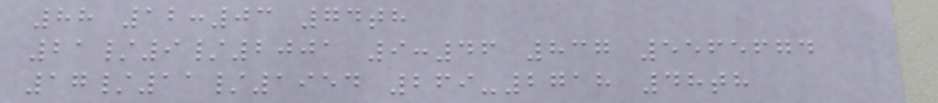88 12:03 74th
21/9/2001 9:46 837 5565674
17/11/1954 269-2718 48th
